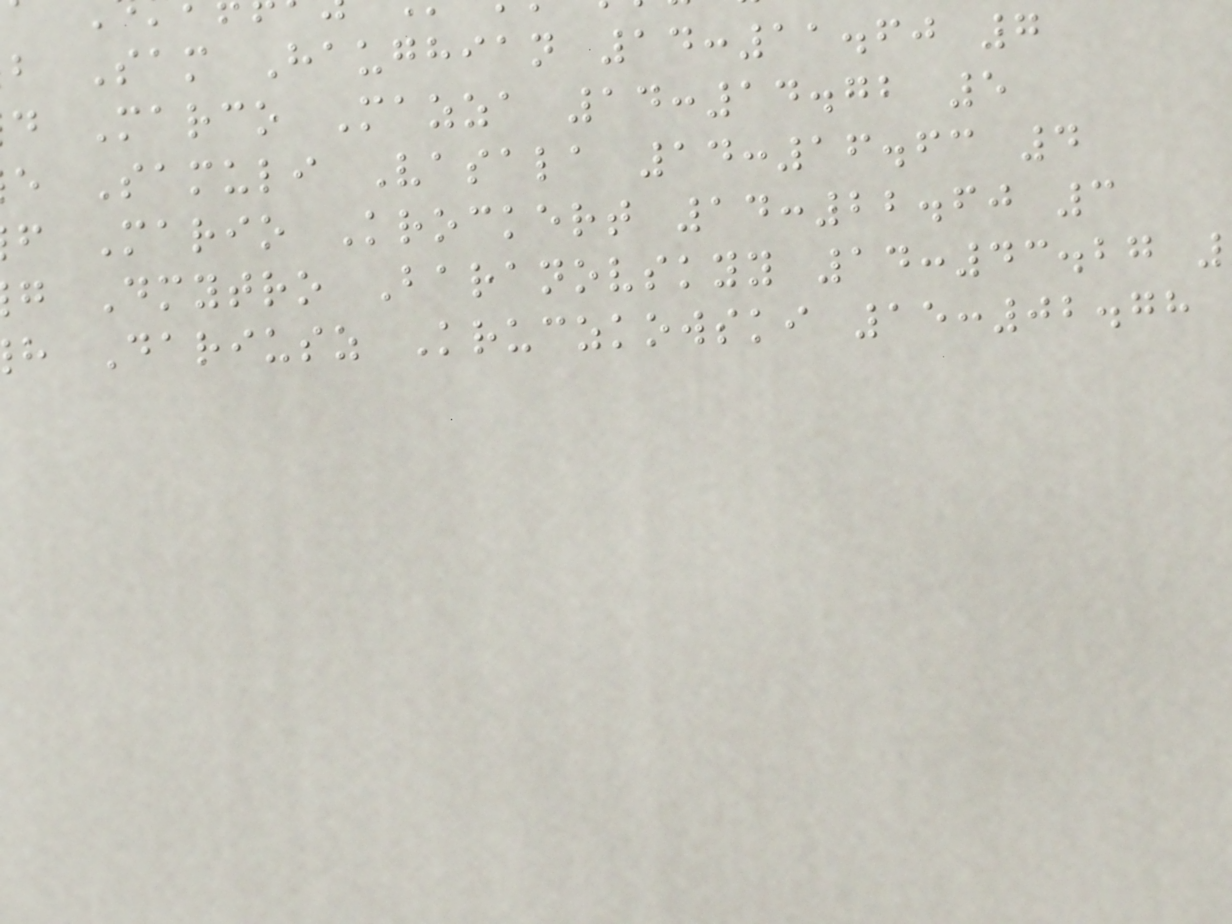b Sam Haughian 14:11.60 7
d Marco Mazza 14:14.72 5
e Samuli Vasala 14:16.63 4
f Mario Krockert 14:22.60 3
g Dmytro Baranovskyy 14:43.27
h Dariusz Kruczkowski 15:02.78
